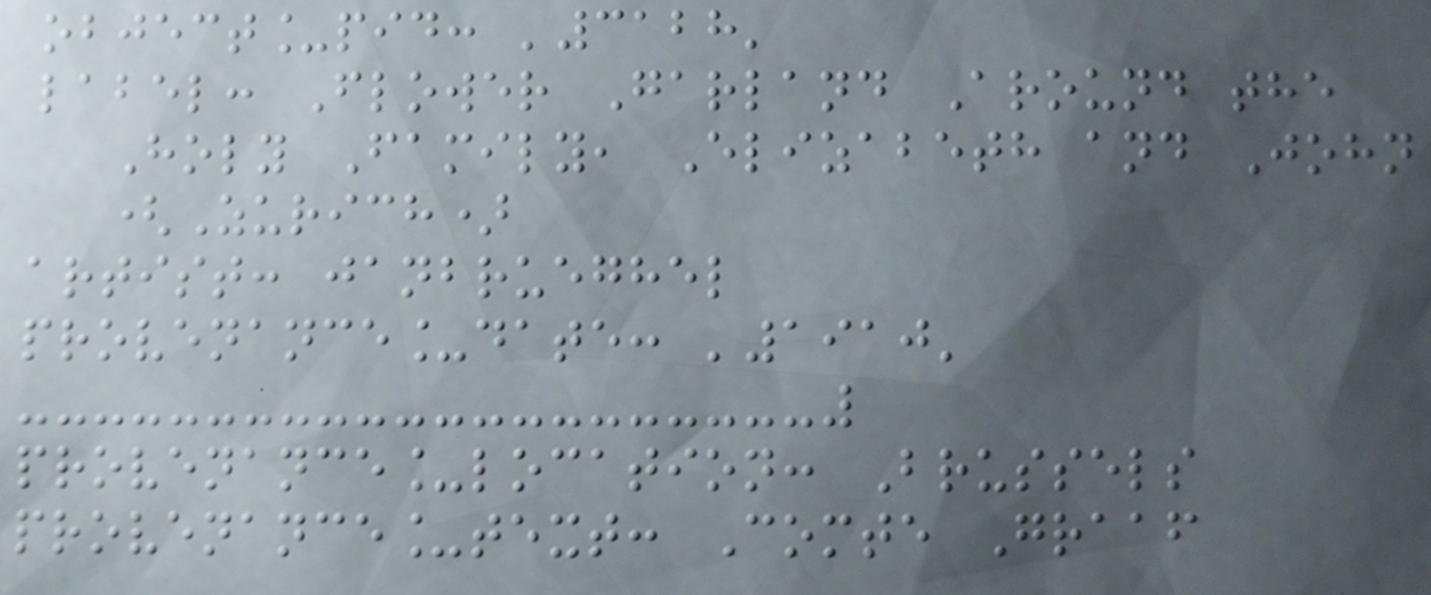object_pid: '3128'
label: Flower Garland Around the
Holy Family, Elizabeth and John
(Zurich)
artist: janbrueghel
provenance_date: '1910'
provenance_location: Brussels
provenance_text: Comte Graaf
